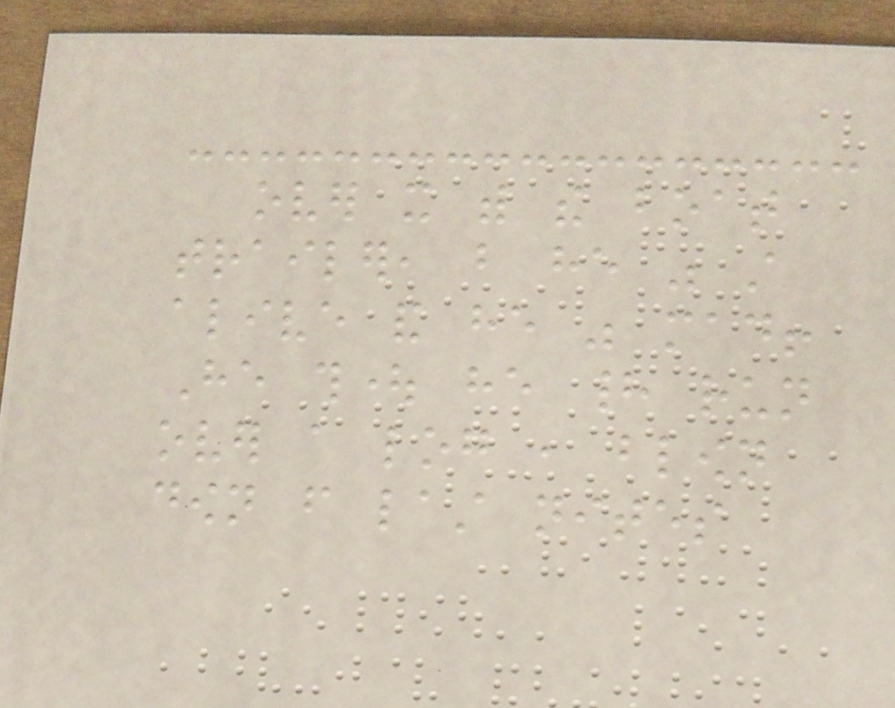over it with the boat
trailer, but he was still
alive and he was mad!
He thought he had run
over a log , blown
down from last nites
